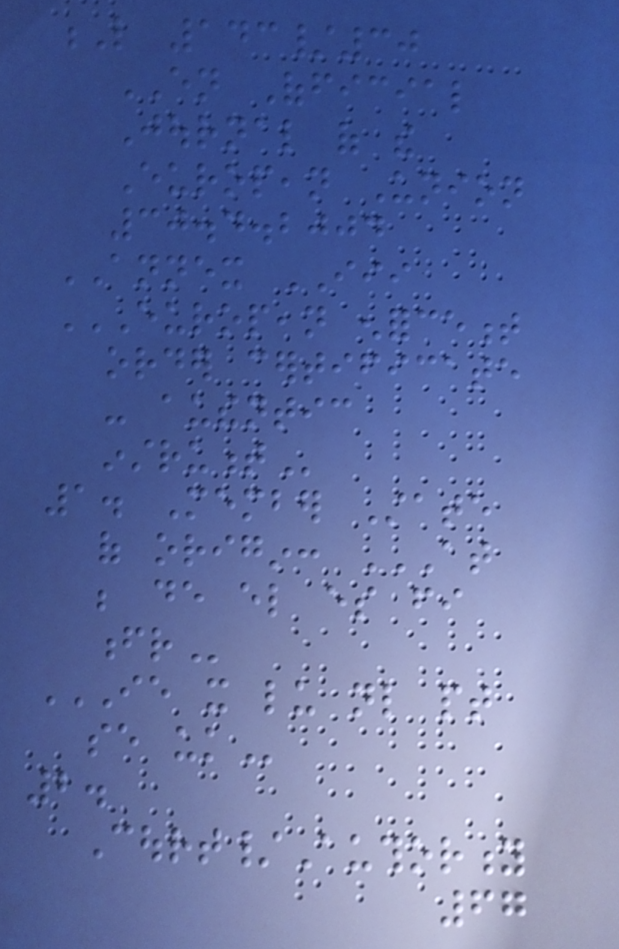L 143/30
EN Official
Journal of the
European Union
30.4.2004
ANNEX III
EUROPEAN ENFORCEMENT
ORDER CERTIFICATE
- AUTHENTIC
INSTRUMENT
1. Member State
of origin: AT
BE DE EL ES FI
FR
IE IT LU NL PT
SE UK
2.
Court/Authority
67
